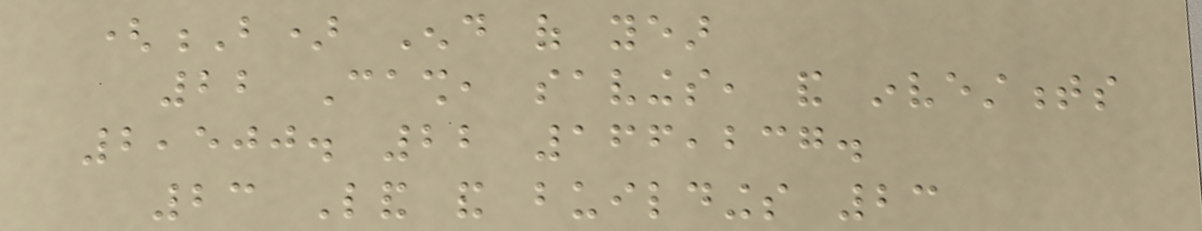(B) End of year
22 Cash, savings, and investments
2,500. 22 166,237.
23 Land and buildings 23
